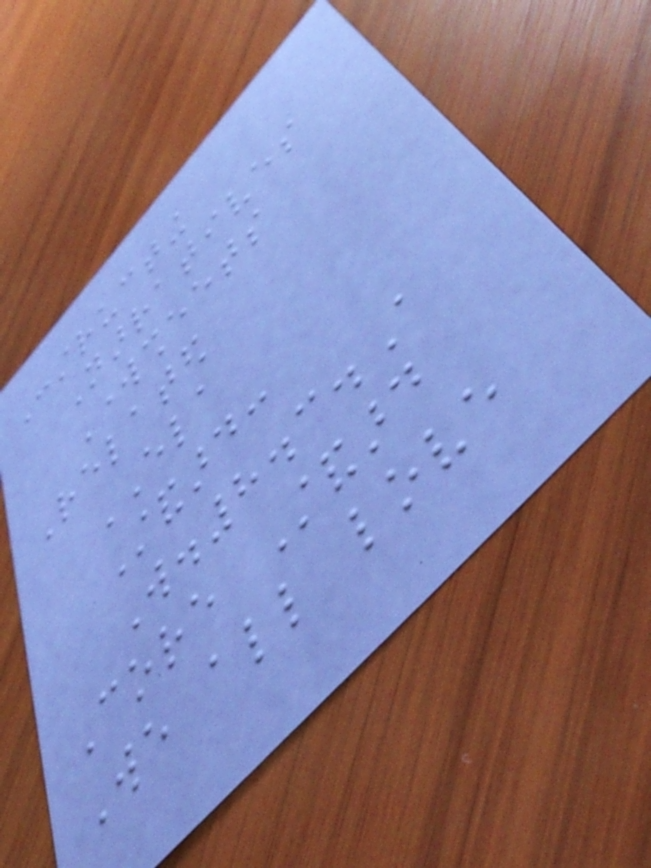Constructing
Narratives
Worksheets
Related
ELA
Standard:
W.8.3.A
Core Standard
We all love
